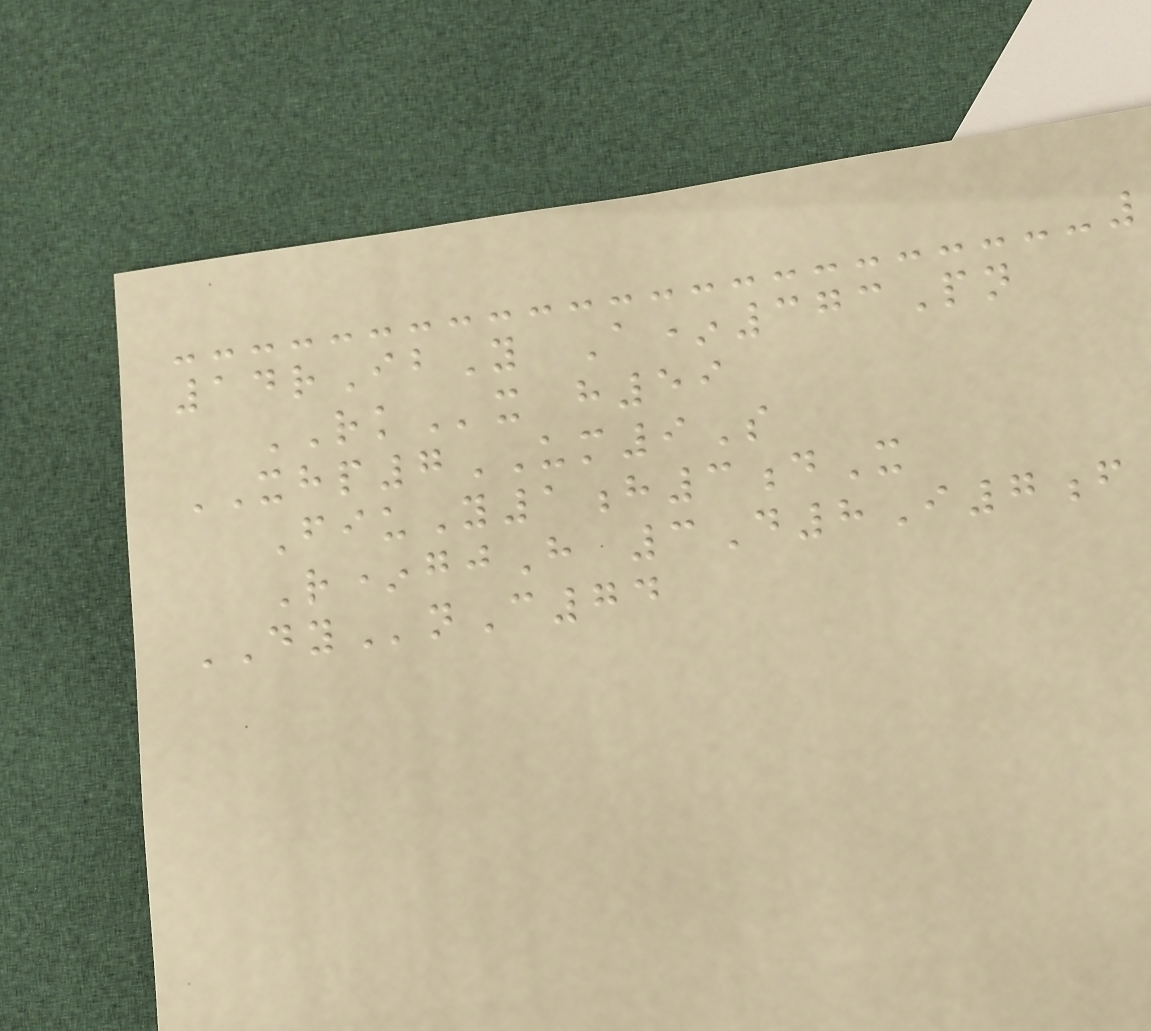14rIbY A*373Pn
RKx h59
XHP7UM9S
FiuY1h3dX
R*gjH 3D8I7f
DYnC74
